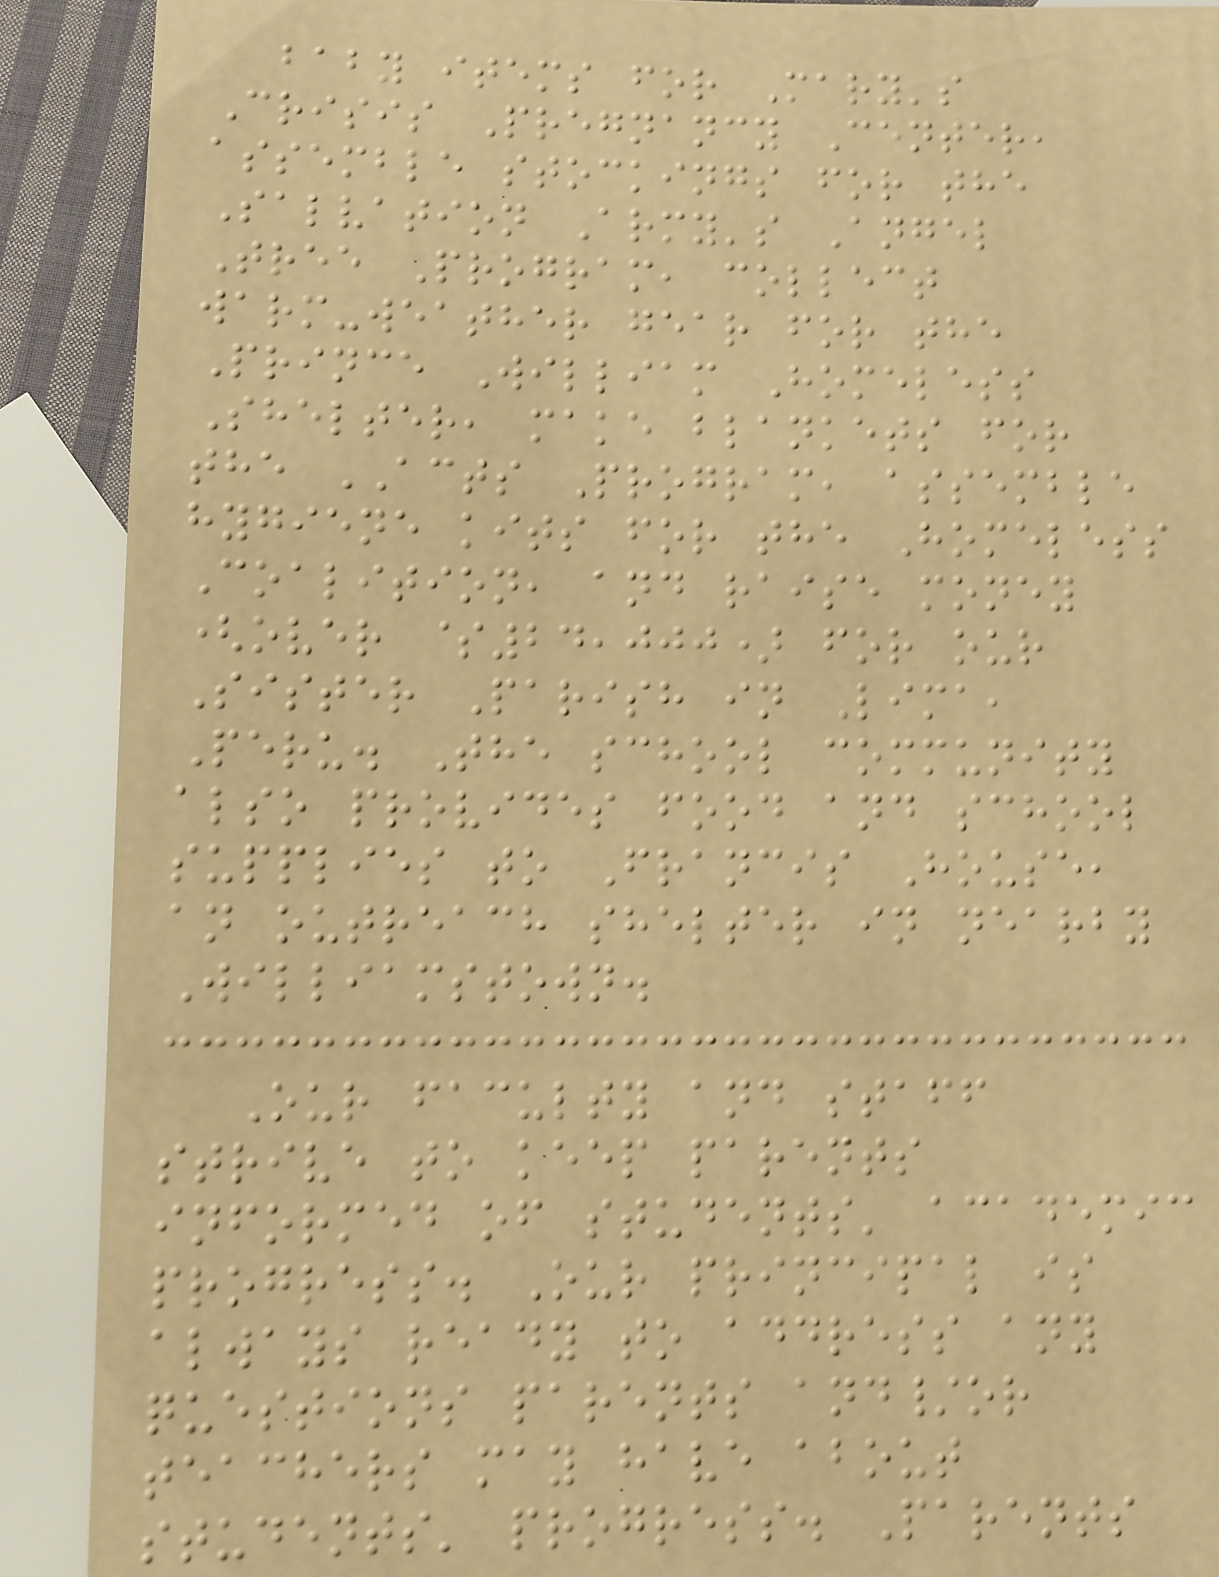baby items for Mary's
Crisis Pregnancy Center,
assemble stockings for the
Salvation Army's Angel
Tree Program, collect
warm-weather gear for the
Prince William Homeless
Shelter, make blankets for
the ACTS Program, assemble
hygiene kits for the Homeless
Coalition, and raise money
(over $24,000) for our
Sister Parish in Lima,
Peru. The school community
also provides food and school
supplies to Francis House,
an outreach shelter in nearby
Williamstown.
Our faculty and staff
strive to keep parents
informed of students' academic
progress. Our principal is
always ready to address any
questions parents and/or
teachers may have about
students' progress. Parents
